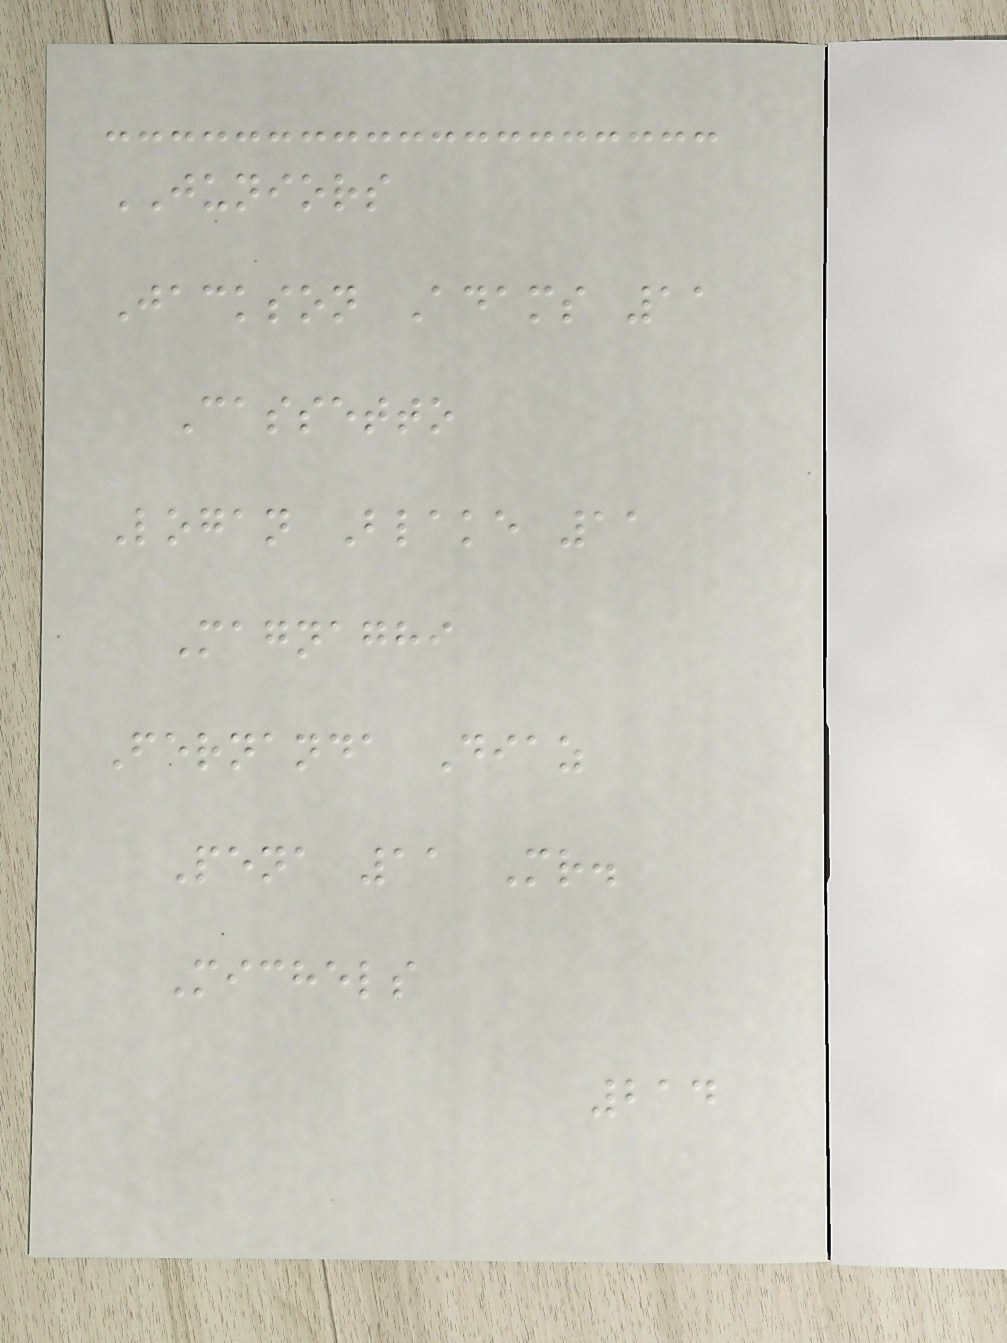JUNIORS
Jackson Adams 11
Cassetto
Logan Blake 11
Magnaghi
Fernanda Diaz
Pena 11 Mr.
Michels
214
